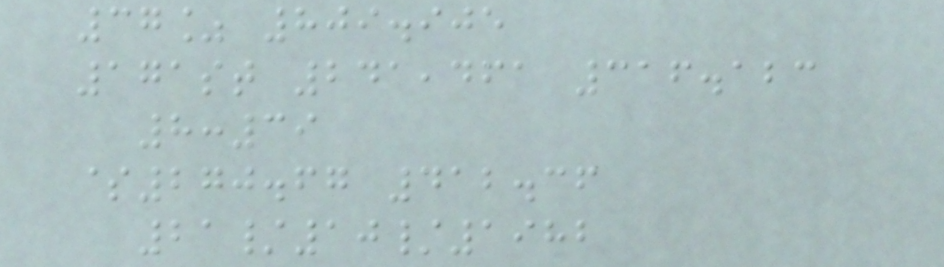37% 809.905
171st 241,461 316.123
8:39
$270.67 412.36
21/10/1982
